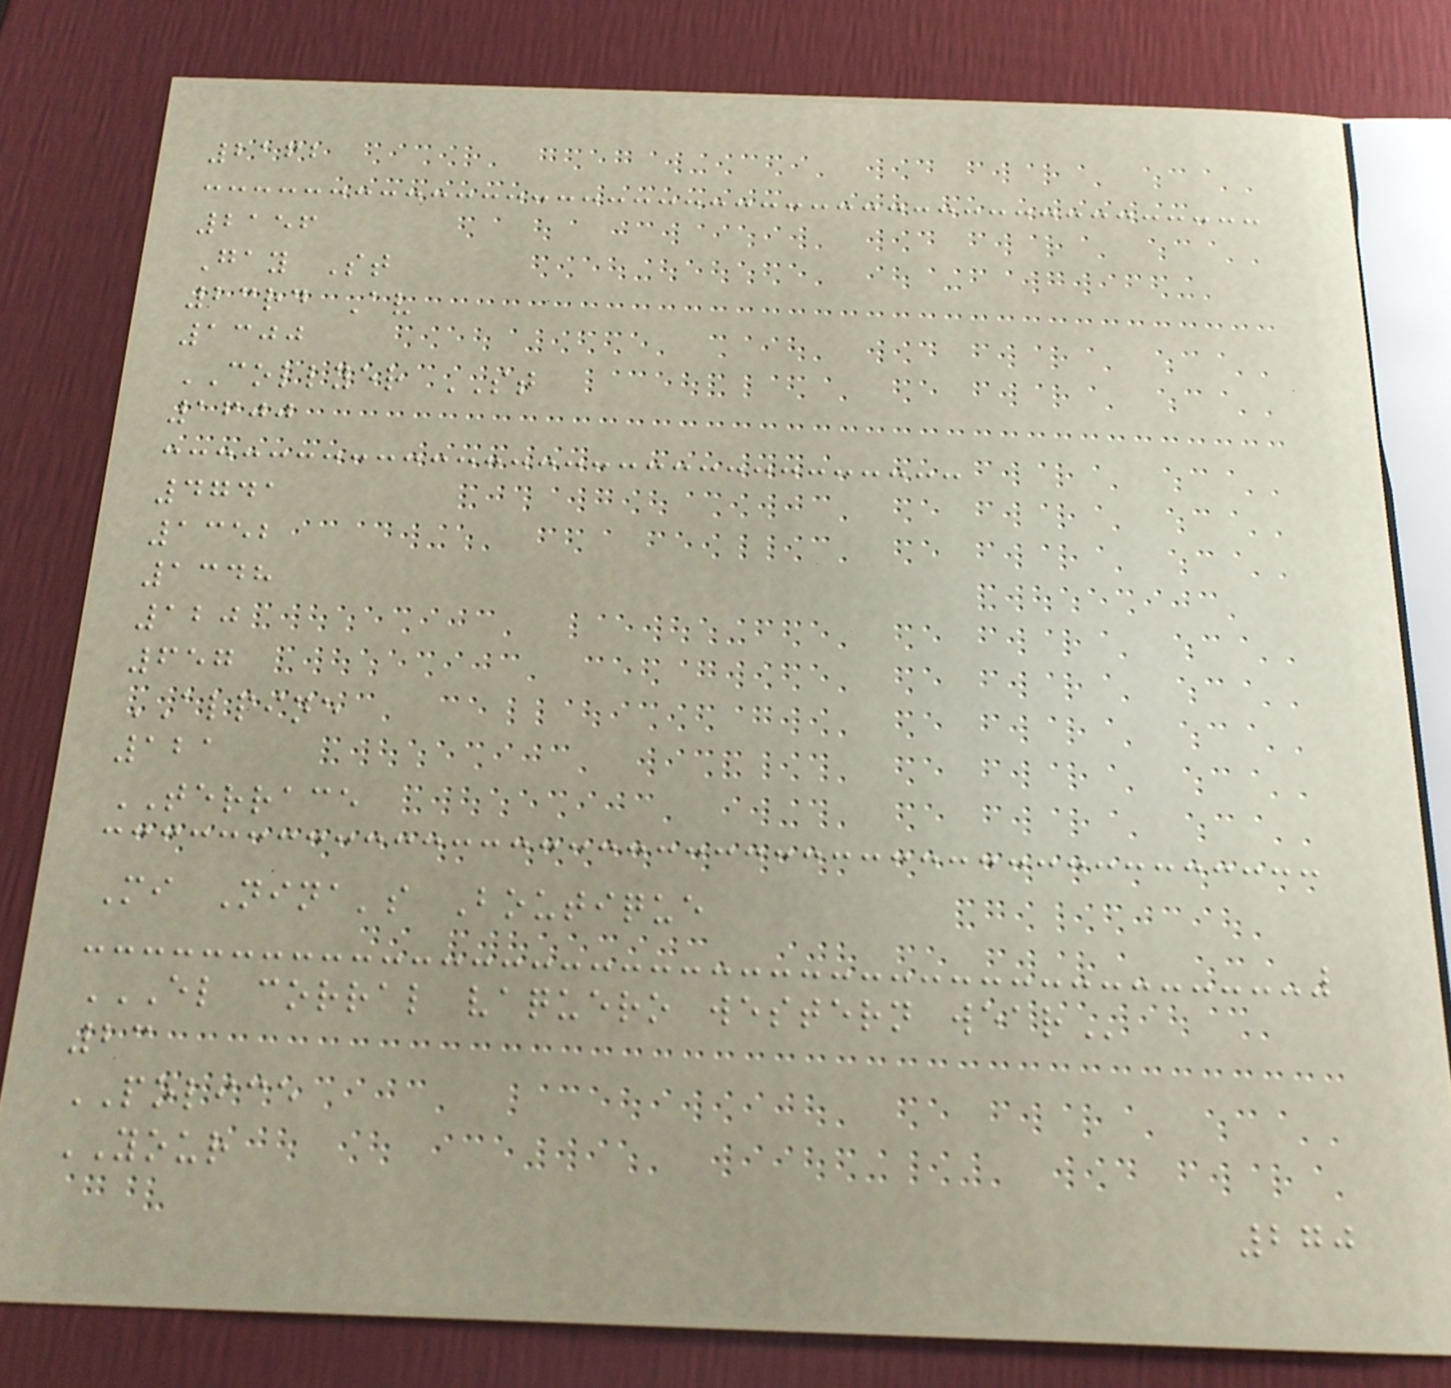2162
2156
Gay St
23rd Av
1300
COLLYER ST
1600
4741
1352
1348
120
657
ALPINE
121
TERRACE
Mi Nina's Boutique
EL CORRAL VAQUERO WESTERN WEAR
23
POLICE
YOUR
270
